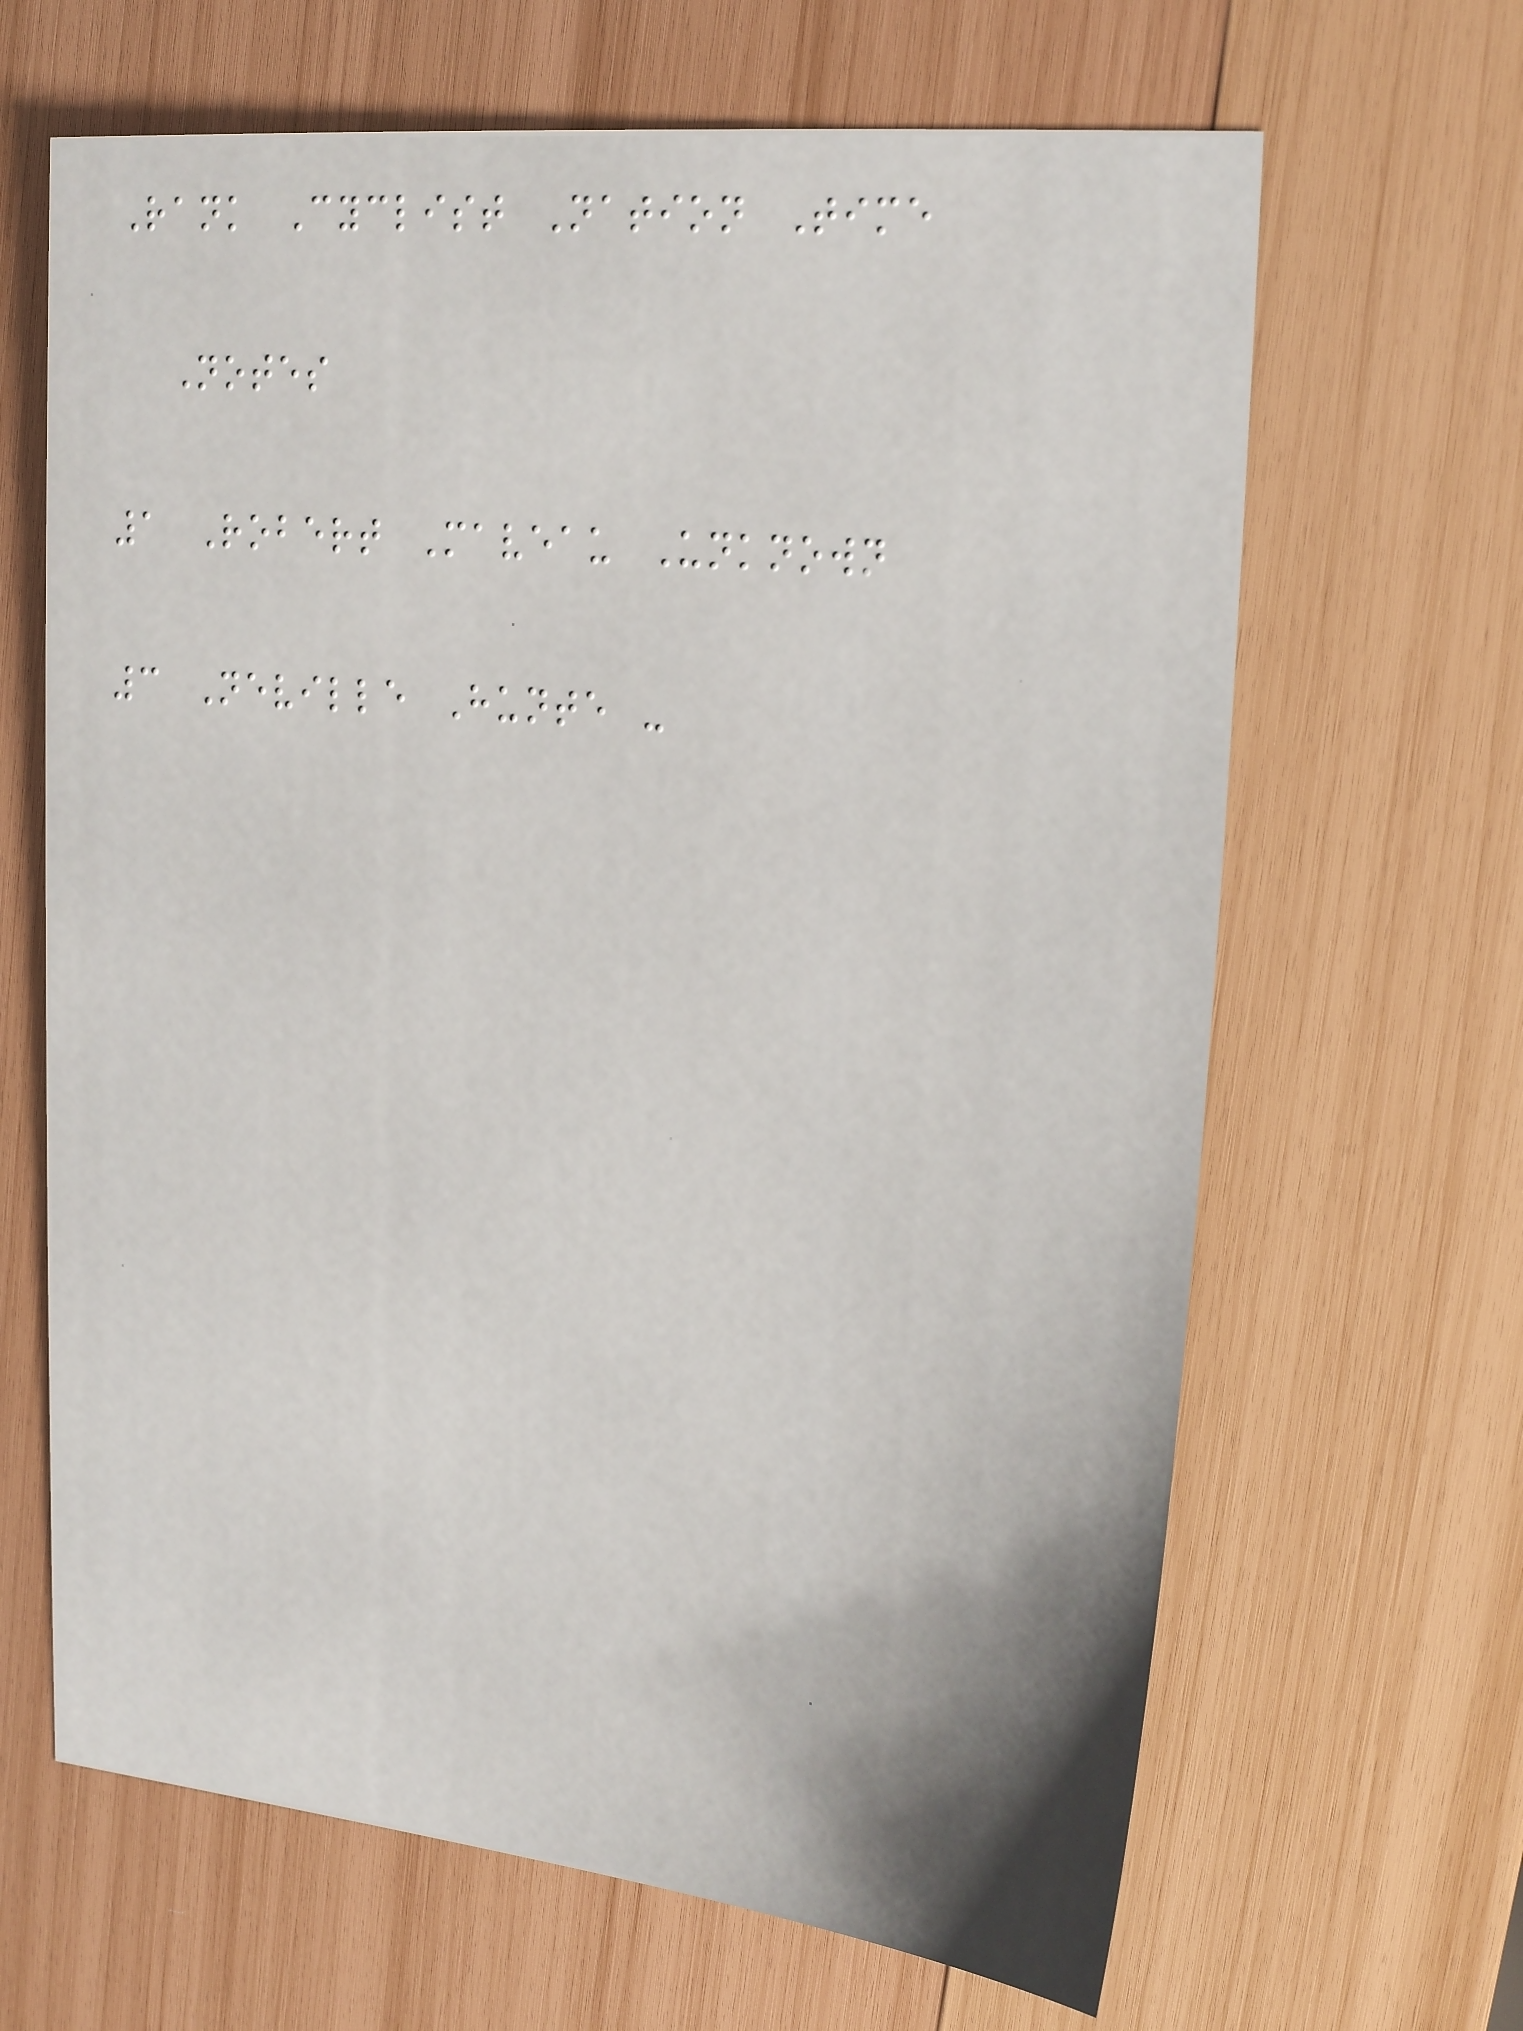Rank Cyclist Nation Time
Notes
1 Robert Maveau Unknown
3 Neville Hunte -
